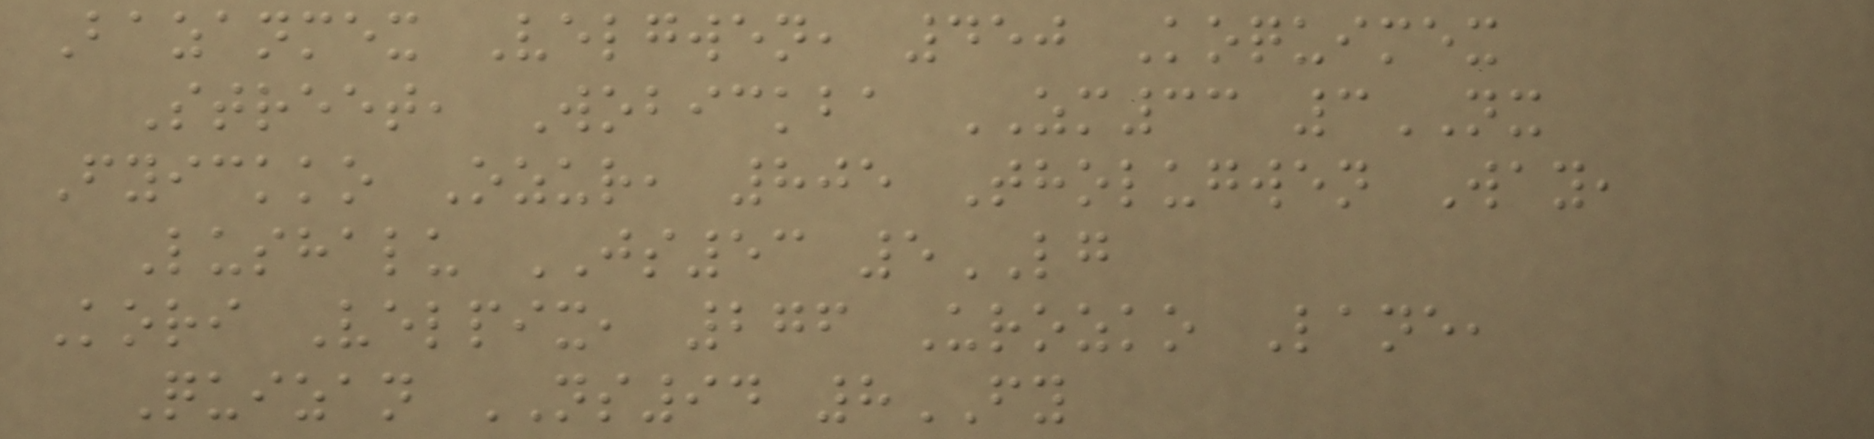Bazanmex Velgwen, 450 Koquimex
Street, Wobickba ZM33 3NX
Fyickko Ozur, 805 Tholugwen Way,
Lushalu JS53 5LG
Kori Velpix, 276 Urozko Lane,
Quizan NS94 8FY
